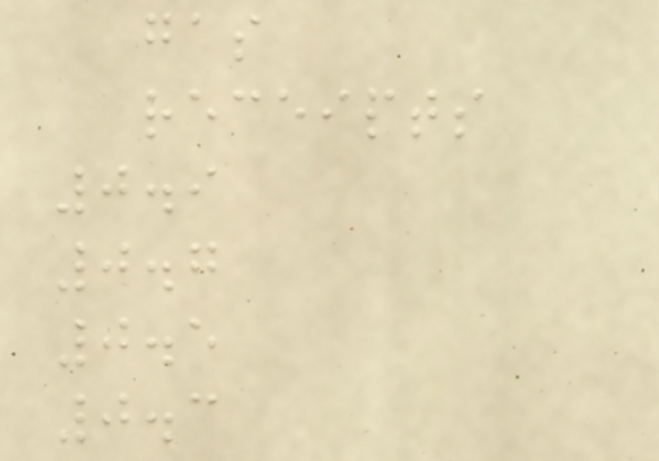gas
receipts
0.9
0.7
0.5
0.3
